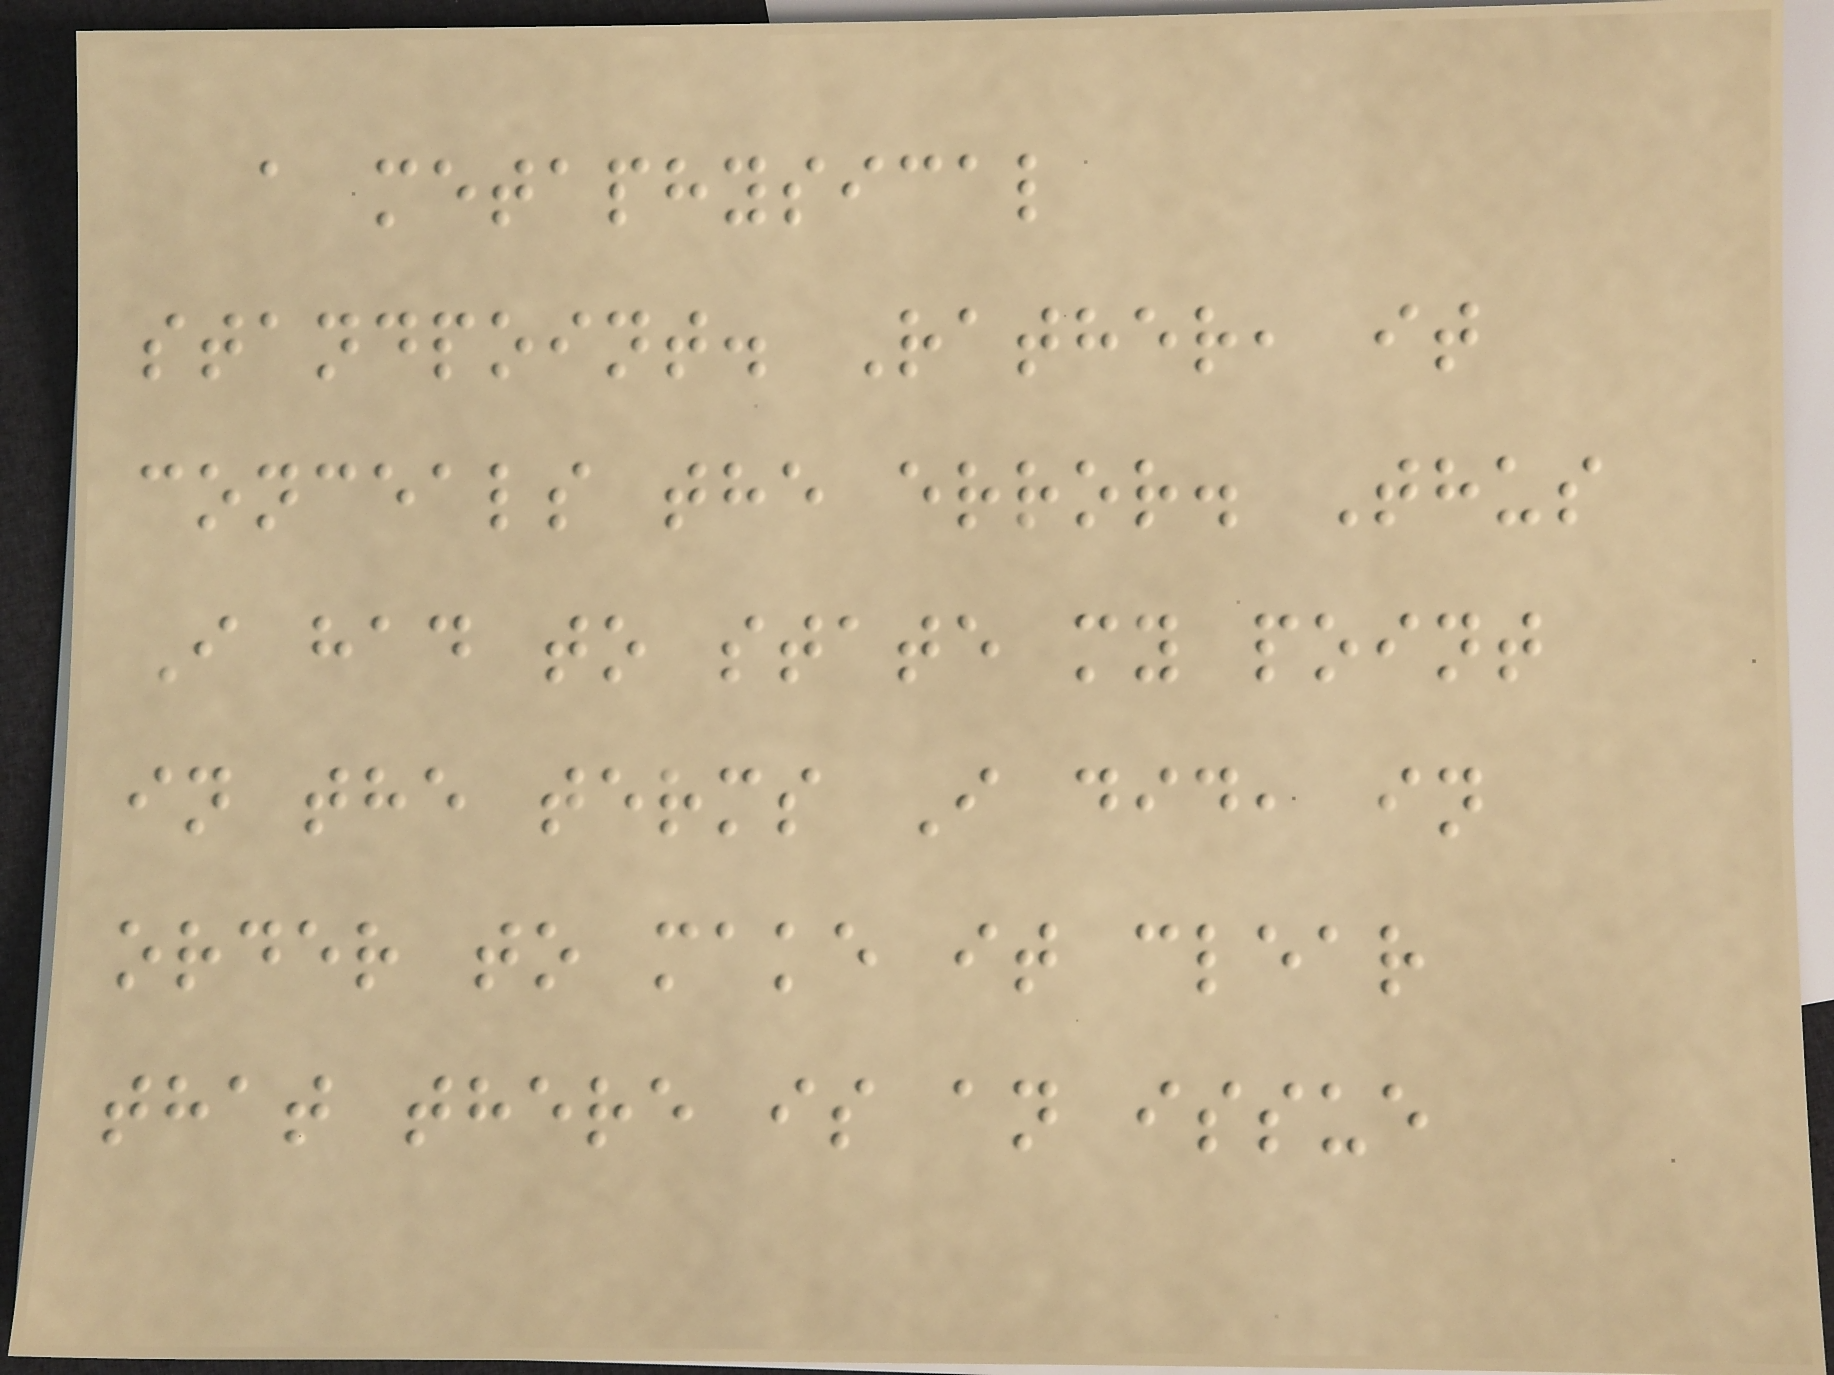a metaphysical
standpoint. Rather, it
conceals the error. Thus
I had to state my point
in the terms I did, in
order to make it clear
that there is an issue
